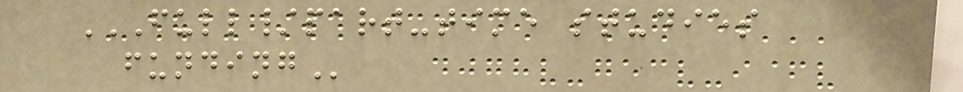FULL/PART-TIME STUDIES
FUNDING
